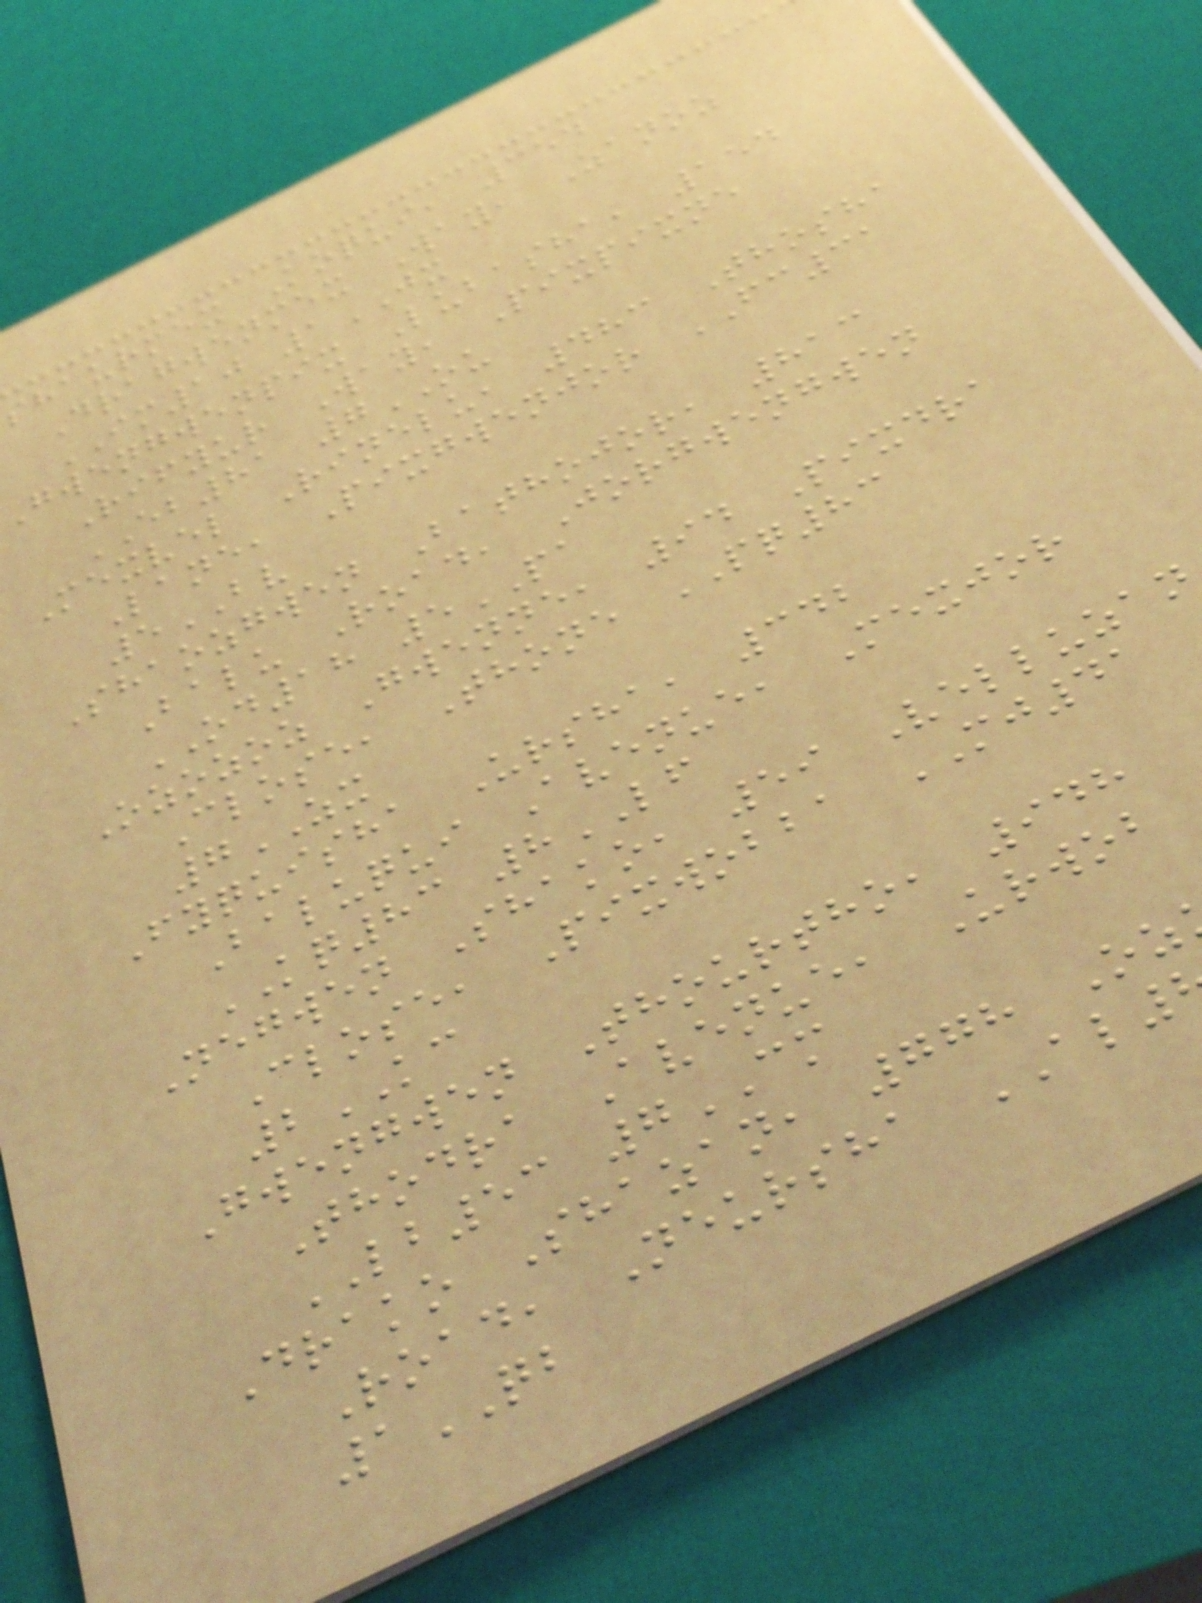shaurmex Koqui, 354
Dragwenmex Way, Zanoz
IM10 1JX
gwengwenpix Lubasha, 154
Rifyur Way, Pixpixne
EB81 7OU
Mexvel Rinelu, 483 Thosha
Lane, Pixgwenjor FC31
5BV
Shaozgwen Bathojor, 813
Balu Road, Jorgwengwen
OD18 5PA
Ozozoz Gwenne, 94 Pixdra
Close, Thone PQ83
7ZX
Fyquisha Ursha, 342
Baluqui Avenue, Mexjor
KQ83 8LF
Negwen Shako, 59 Velluzan
Close, Pixwobba MJ41
2KC
Gwengwen Thourtho, 948
Thodra Avenue, Urwob
LB53 7CM
Drako Shazan, 778 Oz
Road, Neursha AL
1QB
